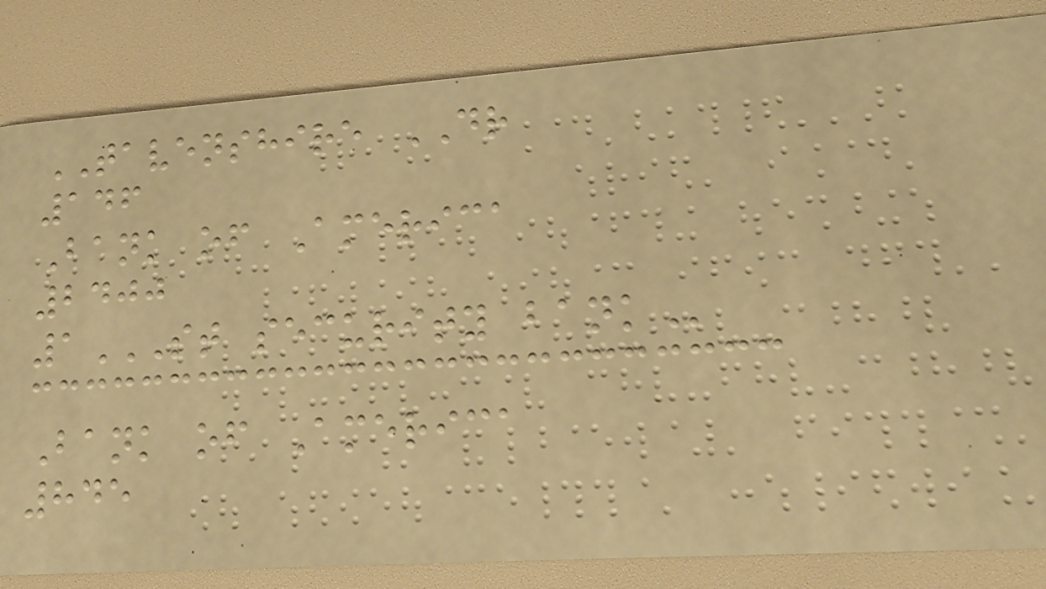TAVENSHIRE DR
146
Bank of America
2400
1ST SECURITY BANK
Bank of America
845
